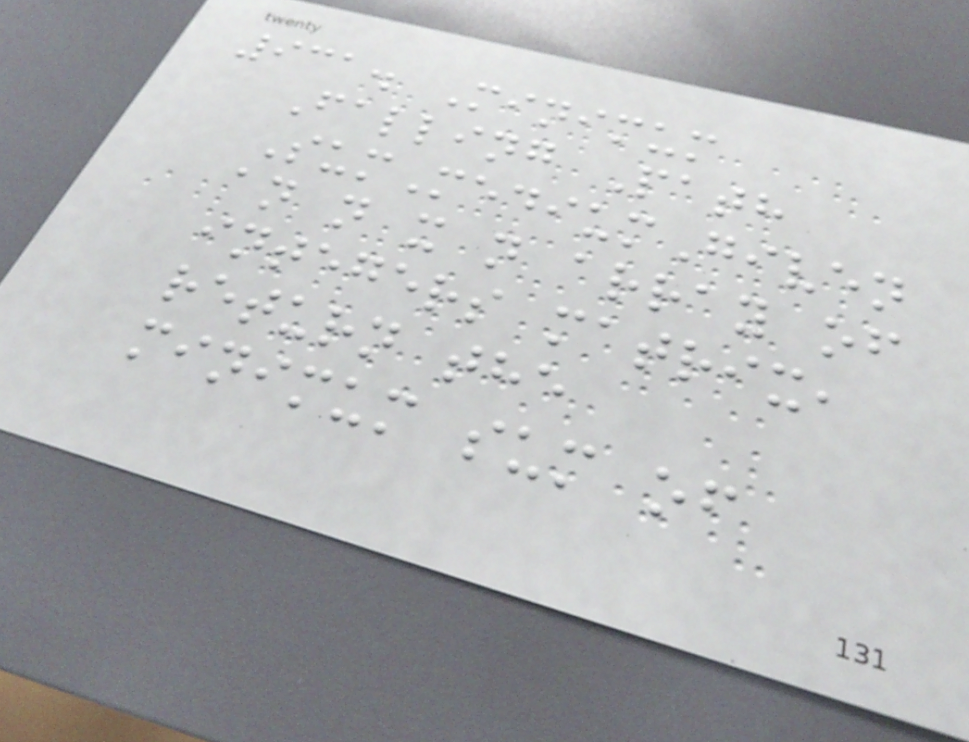931. Minimum
Falling Path
SumMediumGiven
an n x n array of
integers matrix,
return the
minimum sum of
